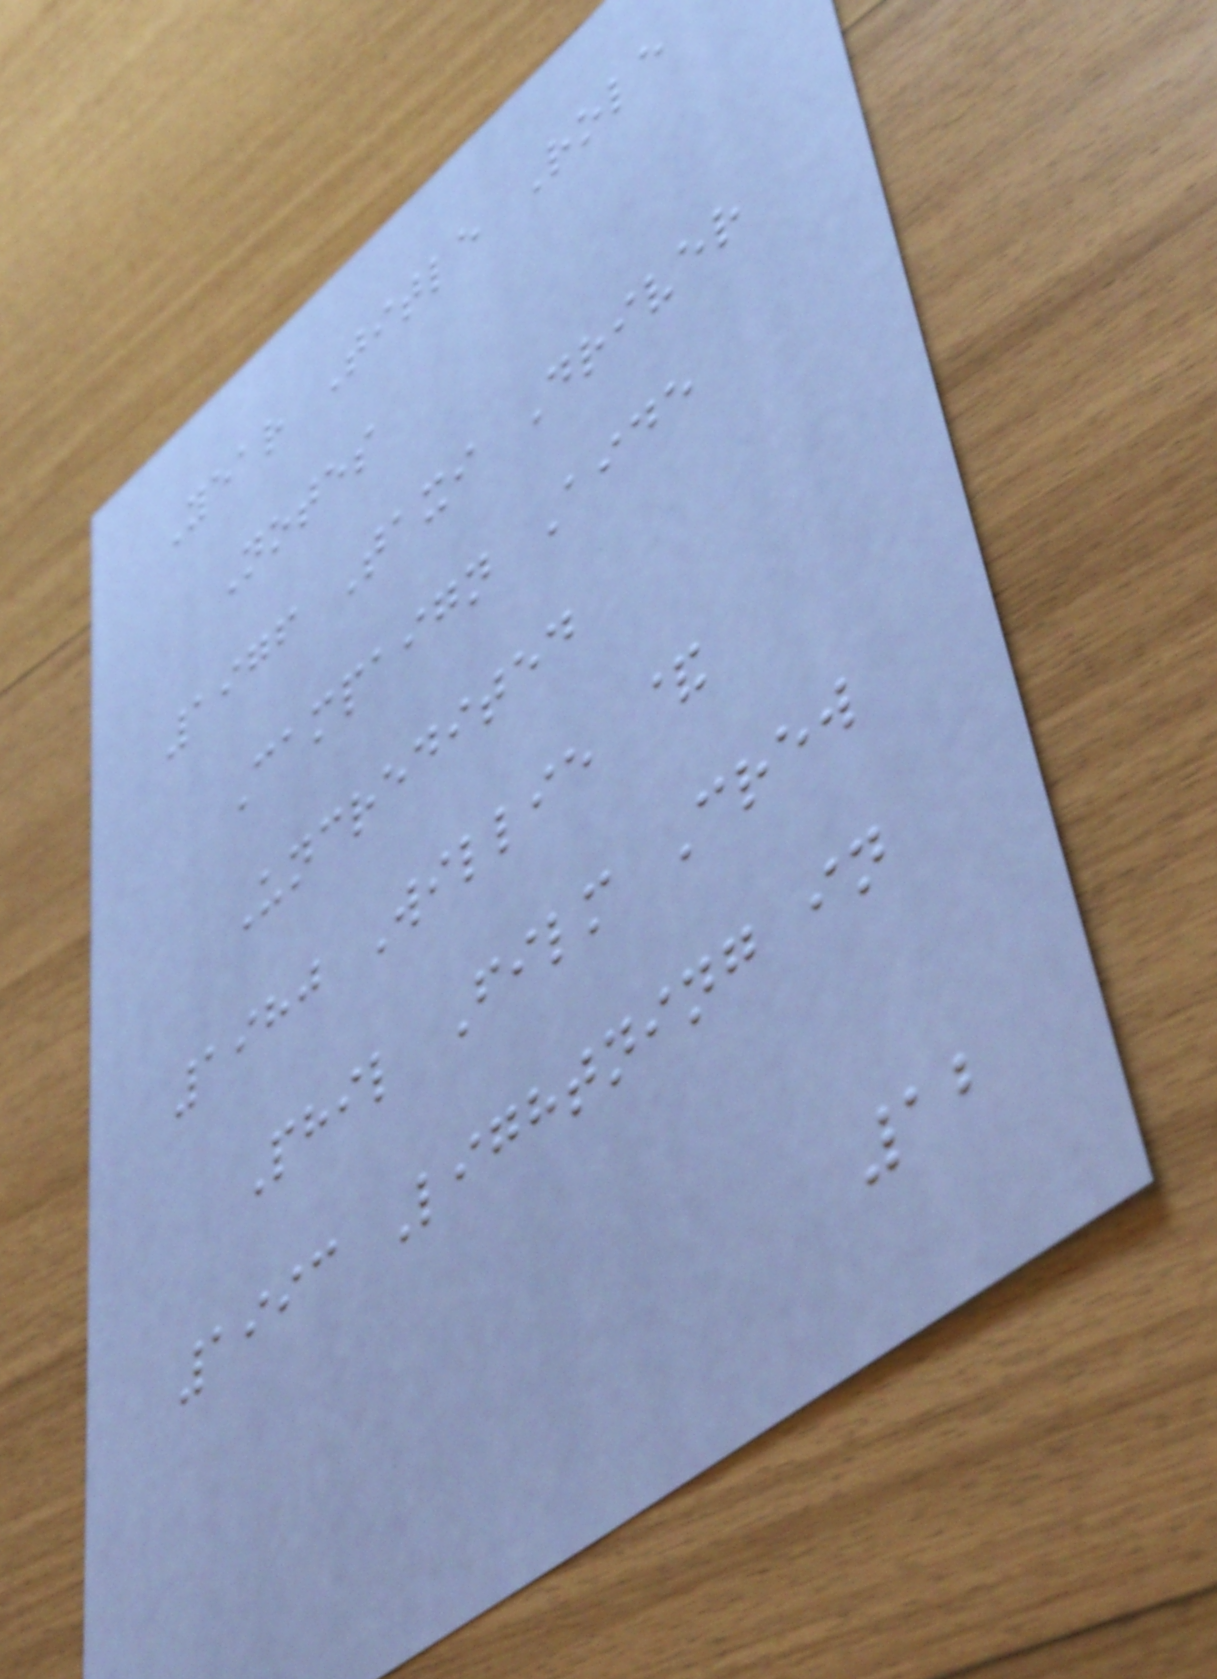Year Title Role
Notes
1976 Taxi Driver
Campaign Aide
Uncredited
1980 Willie &
Phil Film Crew
1993 Lightning in
12
